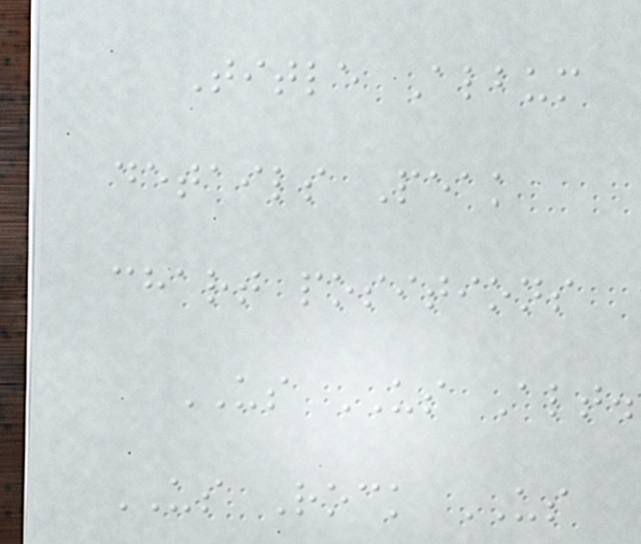Title Album
details Peak
chart positions
US US Alt.
US Rock US
